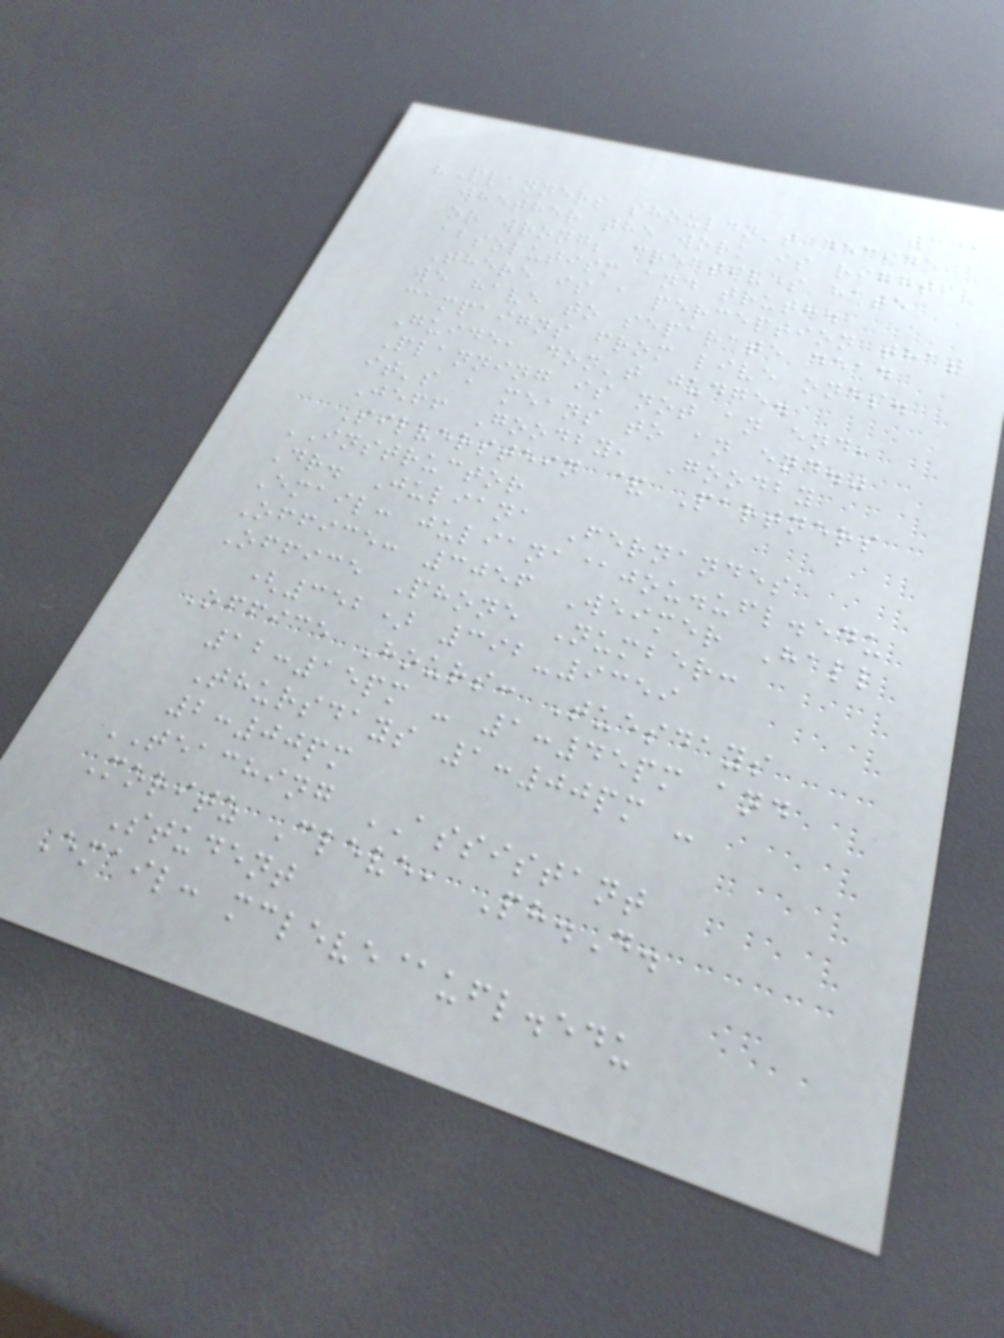131
"Planners shouldn't decide
whether the work is right
or wrong; creatives hate
absolutism and truth.
There is a perception that
we have to separate dead
campaigns from live ones.
Guide, don't judge.
Planning is not an end,
it's a means to an end."
Jeff Goodby, Goodby
Silverstein & Partners
INSTRUCTOR
Dr. Juliana Fernandes
Email: juliana@jou.ufl.edu
Office: 3056 Weimer Hall
Office Phone Number:
(352) 392-9359
Office Hours: Tuesdays
12:15pm - 1:45pm and
Thursdays 1:00pm -
2:00pm
TEACHING ASSISTANT
Moritz Cleve, Ph.D.
Student
Email: mcleve@ufl.edu
